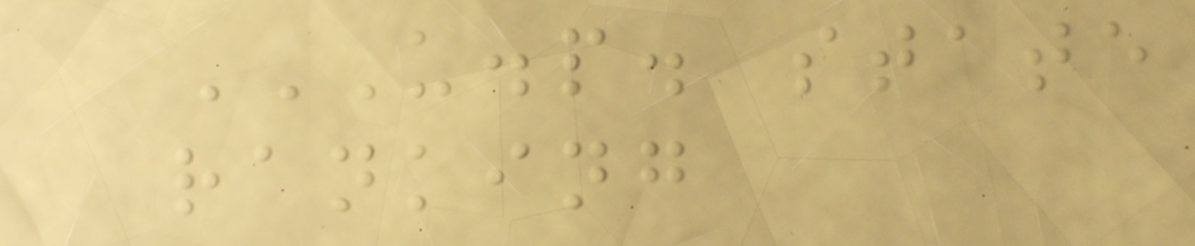U.P. STATE
RANKING
